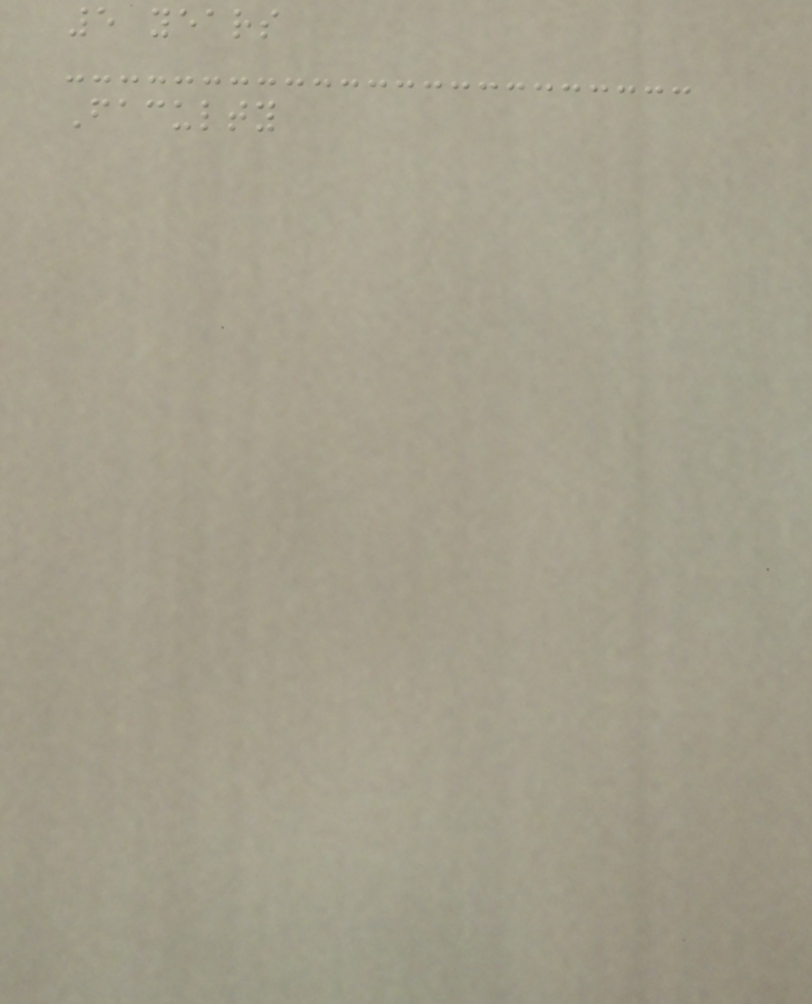5 years
Faculty
